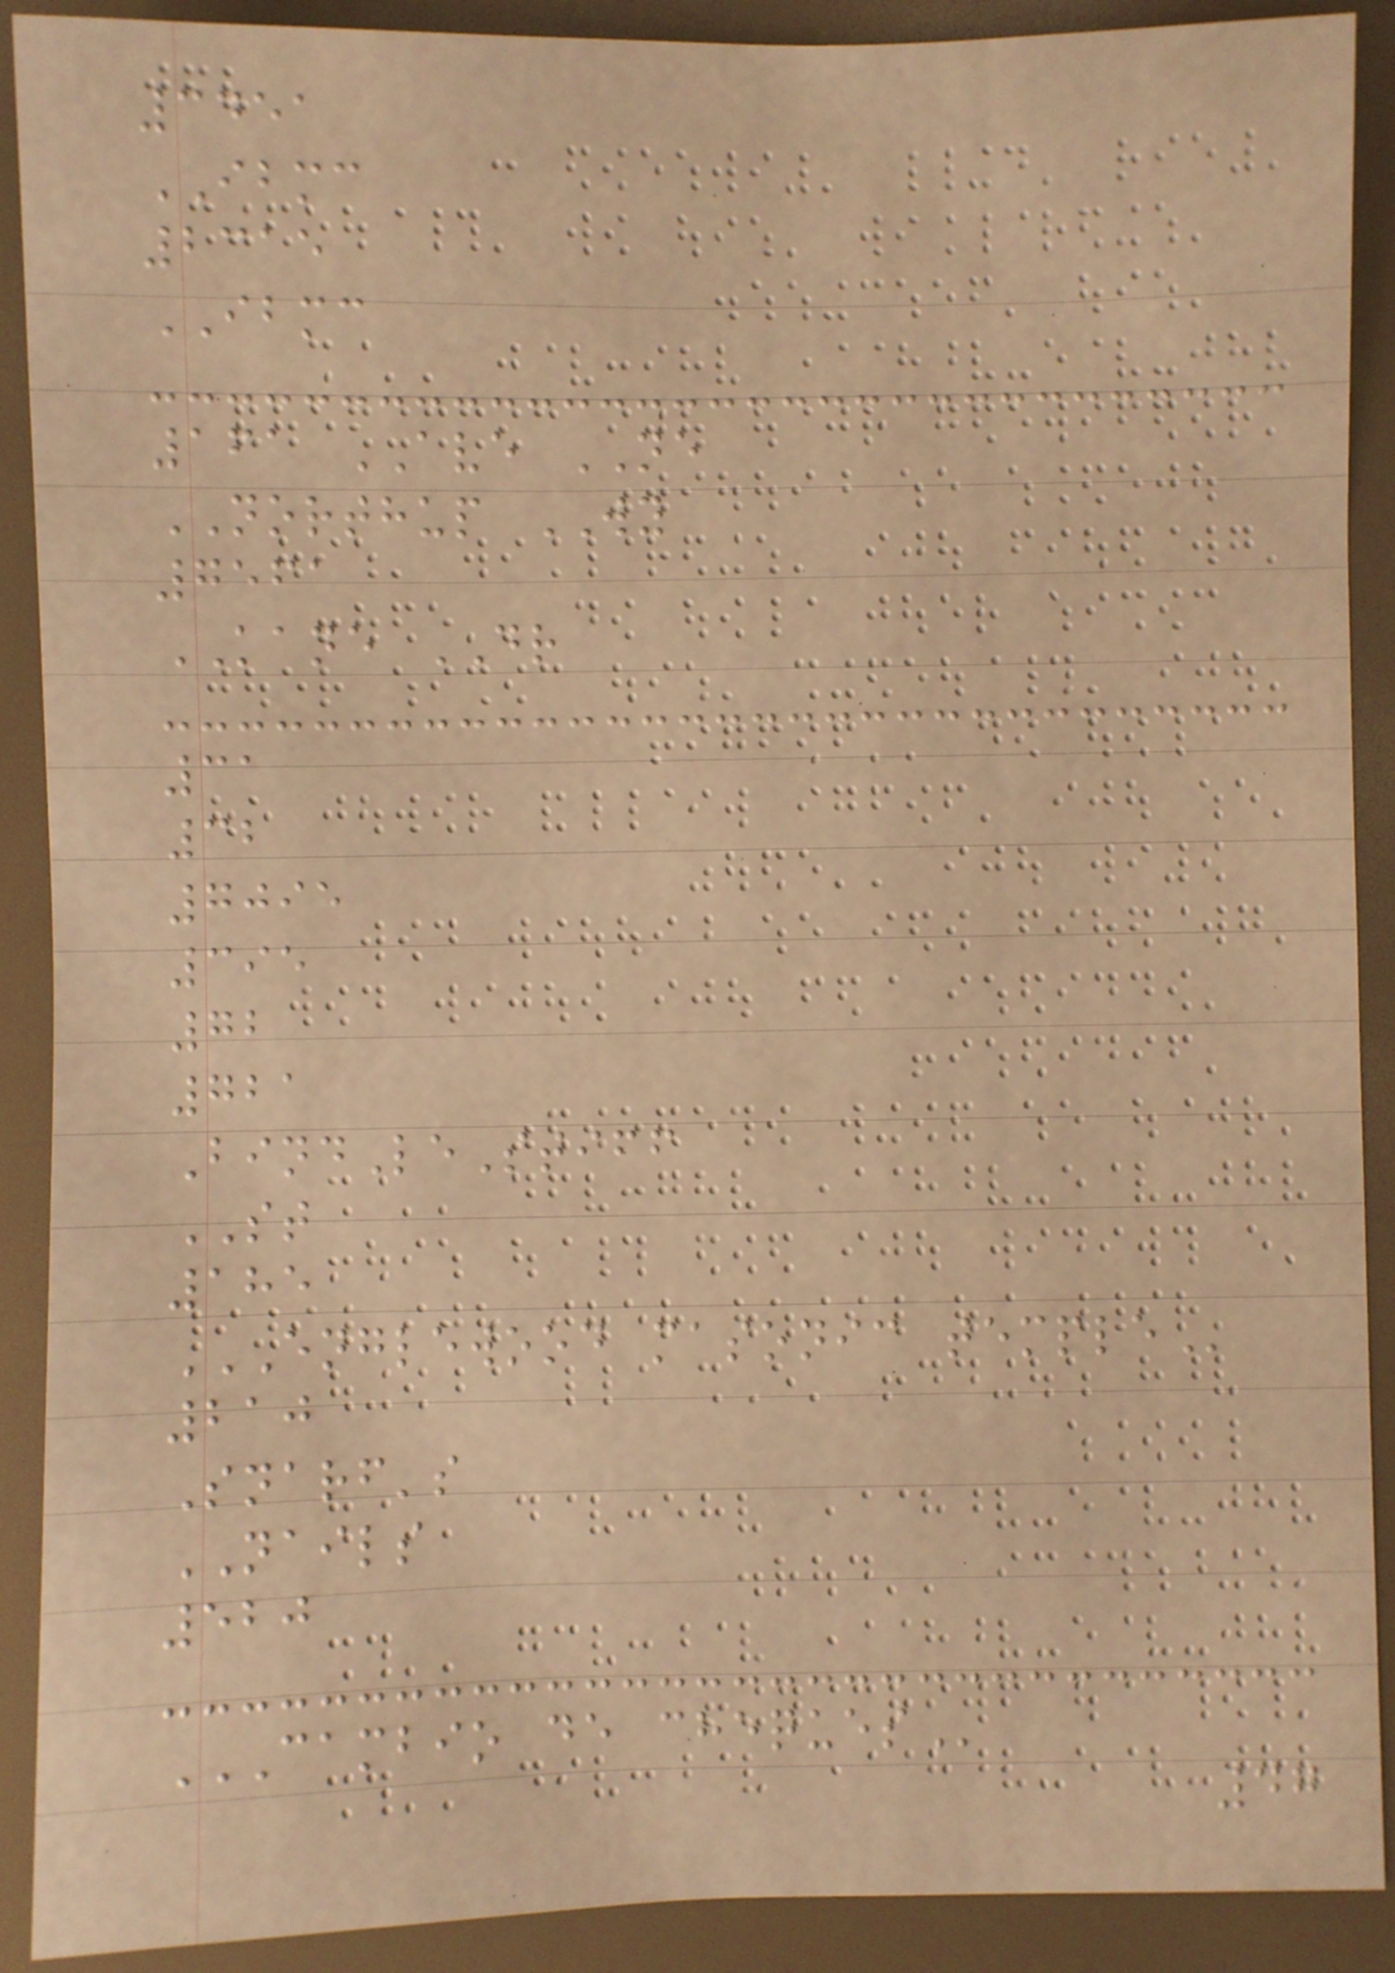3451
IBMC
2315
IBMC
161 AVE NE
NORTHUP WY
7561
KANE DR
31
32
7095
395
72
721
BindLeStiff
ST
185
ENGLEWOOD MASONIC TEMPLE
210
Snarf's
NAILS
520
CAMBIO DE CHEQUES
47
